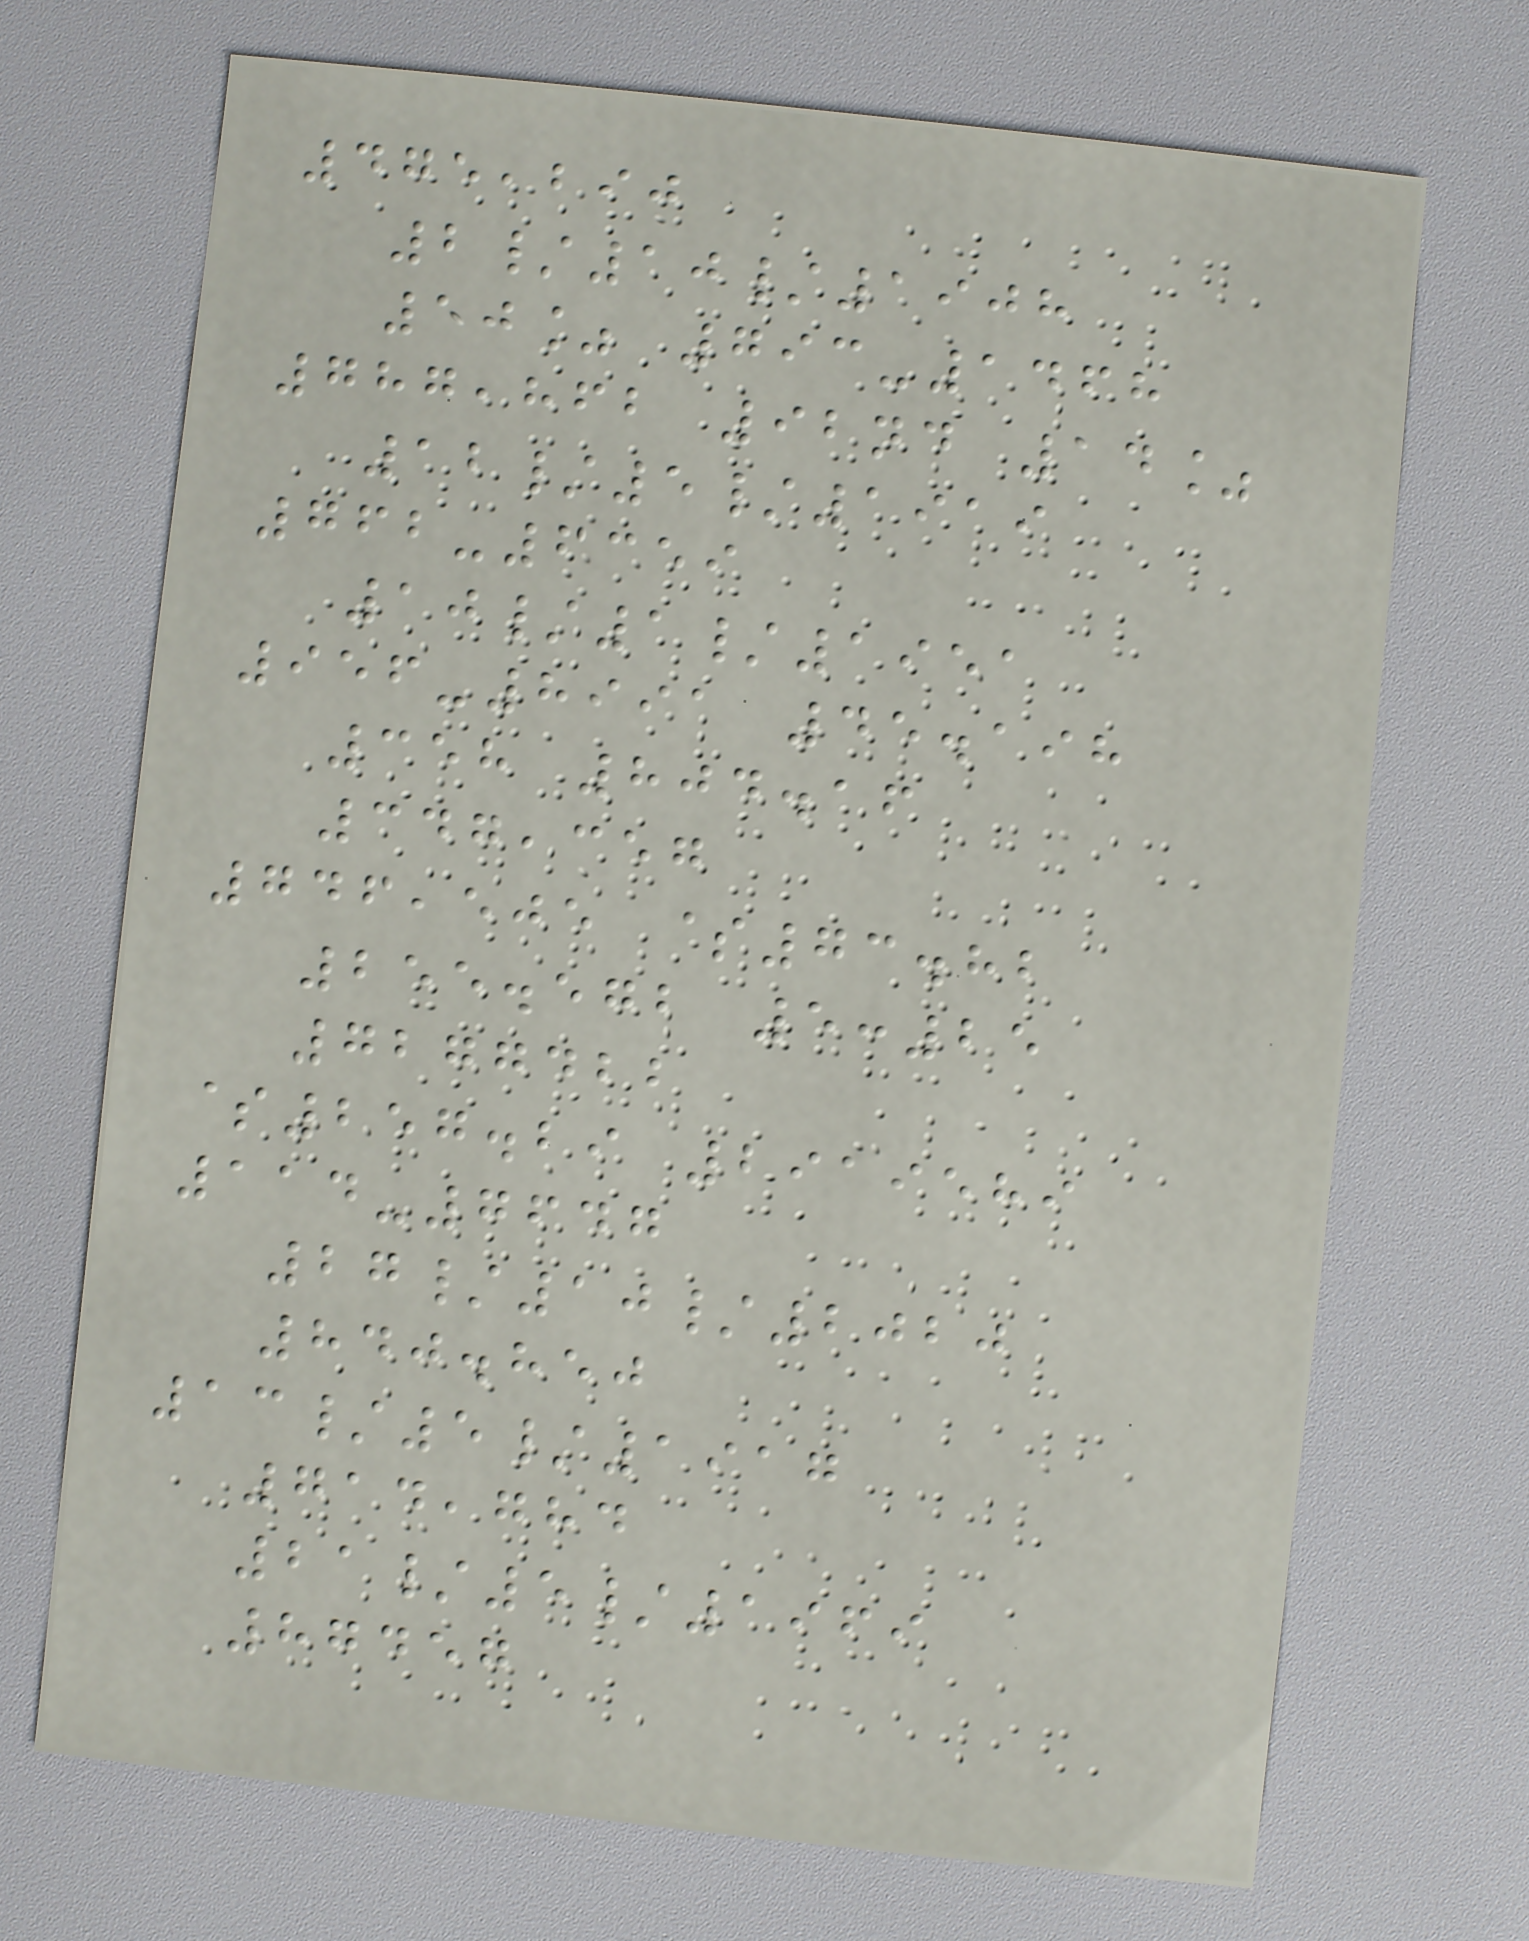475,290
2/10/1908
50% 793-1468
787,862 92nd 14%
12/5/1919
762-6359
10/1/1951
956-8991 45.198
358 804.16
347,357
746,505 $73.82
255.572 5:25
7277422
$257.29 2919589
114-7647
27/10/2020
840.850
13/5/1917
714,784
21/5/1969
87457
